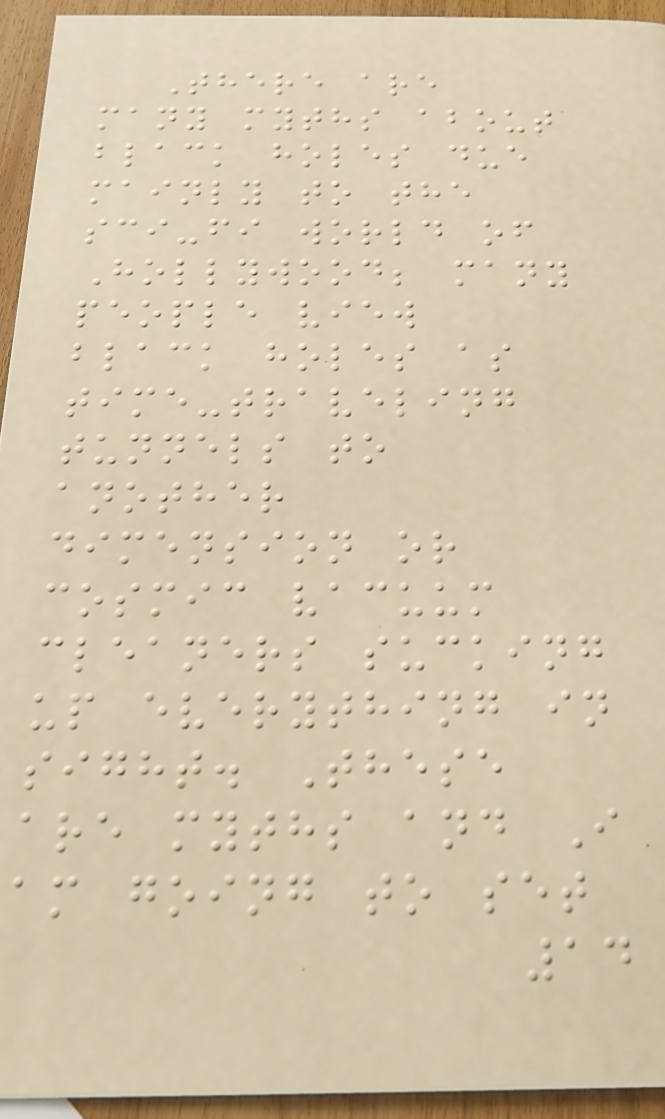There are
many myths about
black holes due
mainly to the
sci-fi world of
Hollywood; many
people view
black holes as
time-traveling
tunnels to
another
dimension or
cosmic vacuum
cleaners sucking
up everything in
sight. These
are myths and I
am going to set
14
